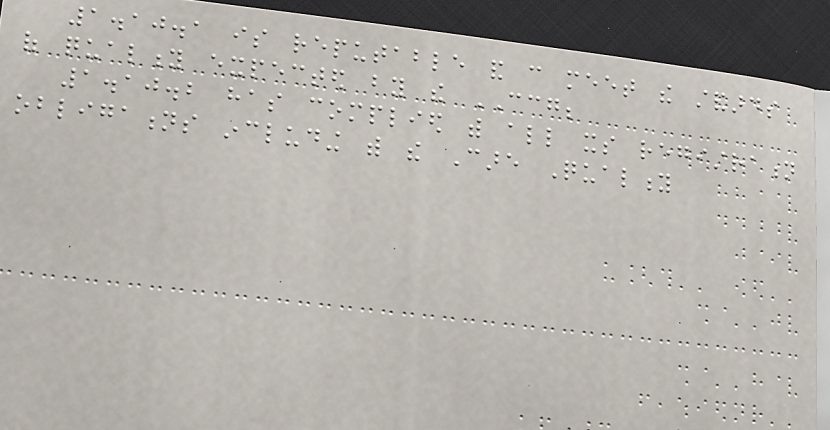1.10.1 is reputable and can meet the standards
of quality expected by the CCG;
1.10.2 has complied with all its registration
obligations including with the Care Quality
